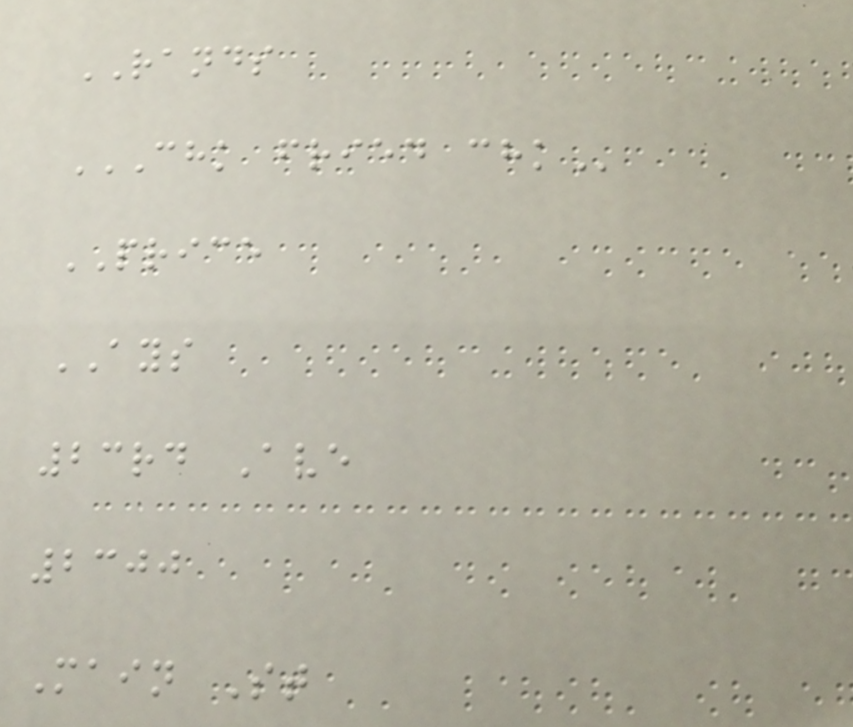RANDS
CHK FRIED CHK
PRICE
AYS
23rd Ave
2300
Main St
